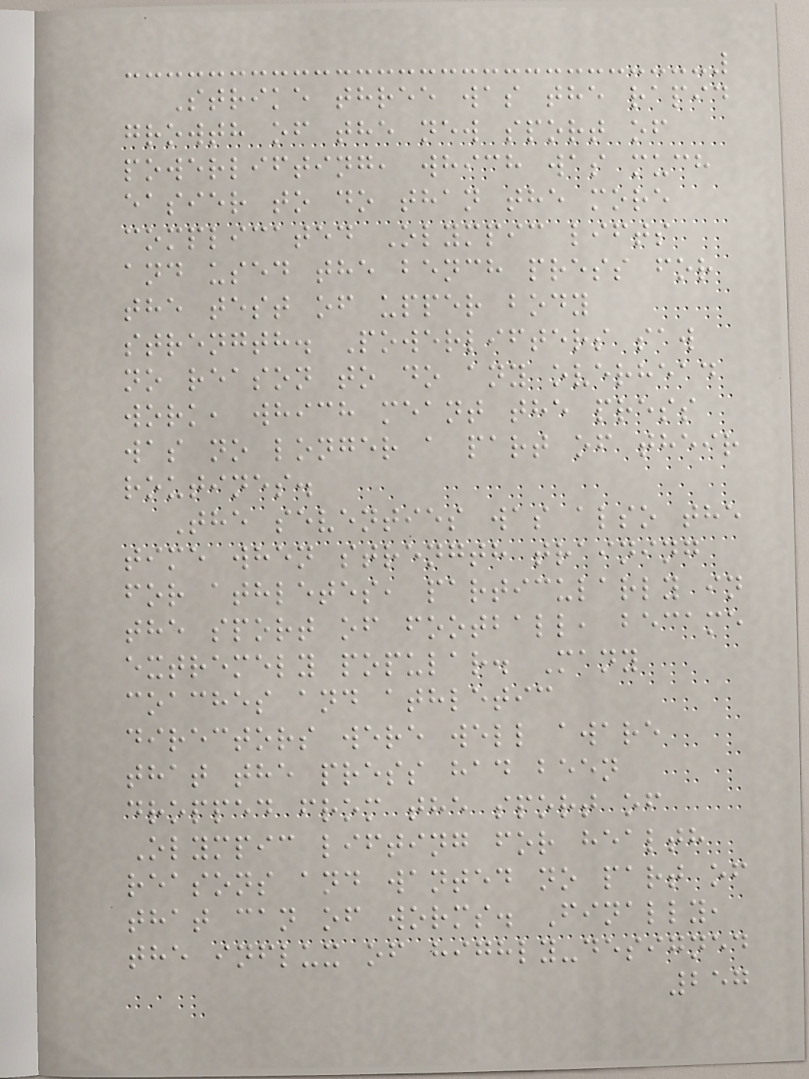Strike three was the rapid
growth of the new sport of
powerlifting, which was much
easier to do than the more
complicated Olympic lifts
and used the bench press for
the test of upper body
strength. Powerlifters saw
no reason to do any overhead
work, which meant the press
was no longer a part of their
routines.
The seventies was also the
time when strength training
for athletes, particularly in
the sport of football, became
extremely popular. Many
coaches and athletic
directors were well aware
that the press had been
dropped from the sport of
Olympic lifting for health
reasons and wanted no part of
that can of worms. Finally,
the influx of highly-designed
257
